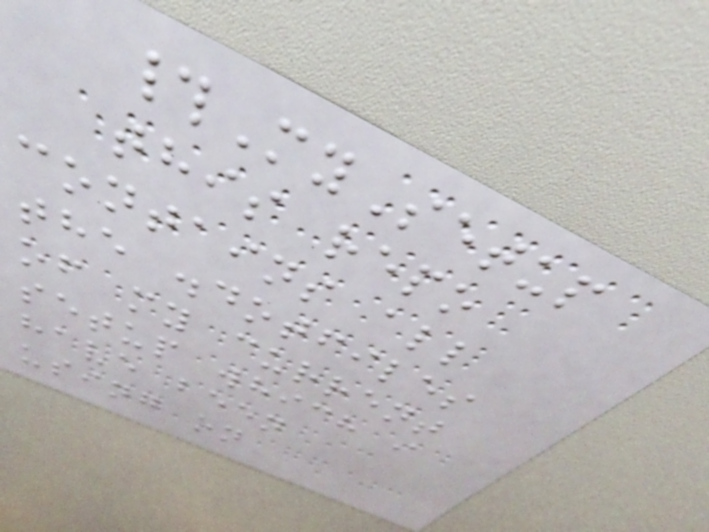#MySetup
this repo
contains all
the .dotfiles
of my current
setup which i
have been
using on
